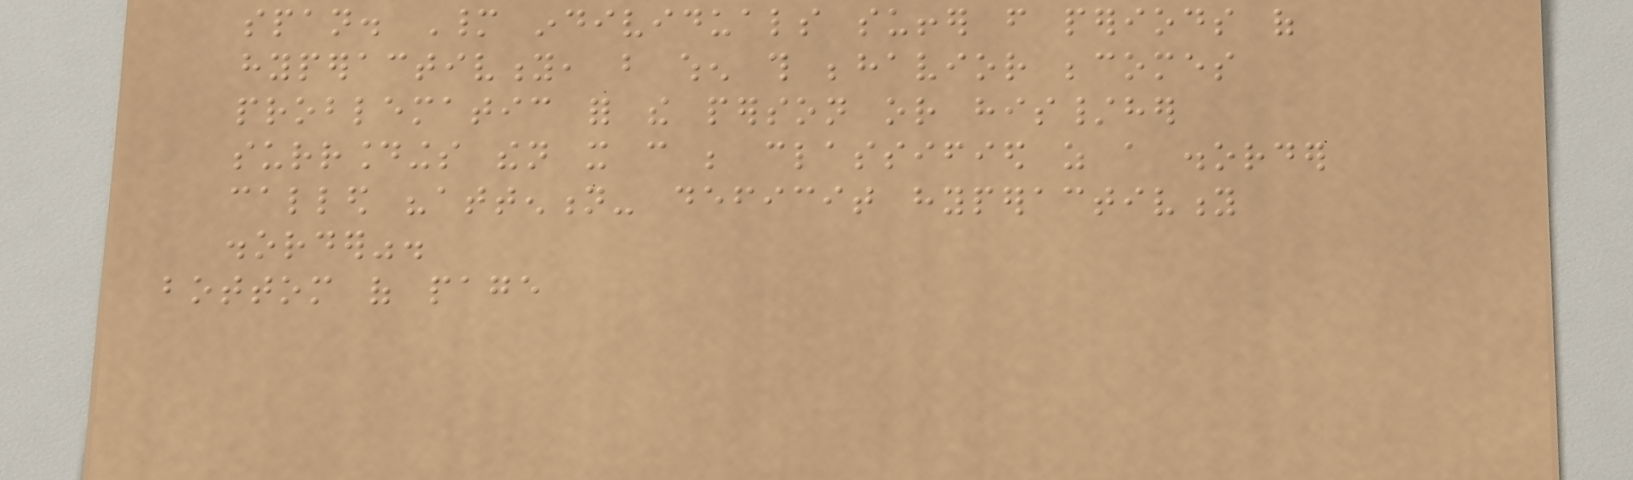span. Many individuals suffer from periods of
hyperactivity, but when this behavior becomes
problematic for the person or his/her
surroundings then it can be classified as a disorder
called "attention- deficit hyperactivity
disorder".
bottom of page
